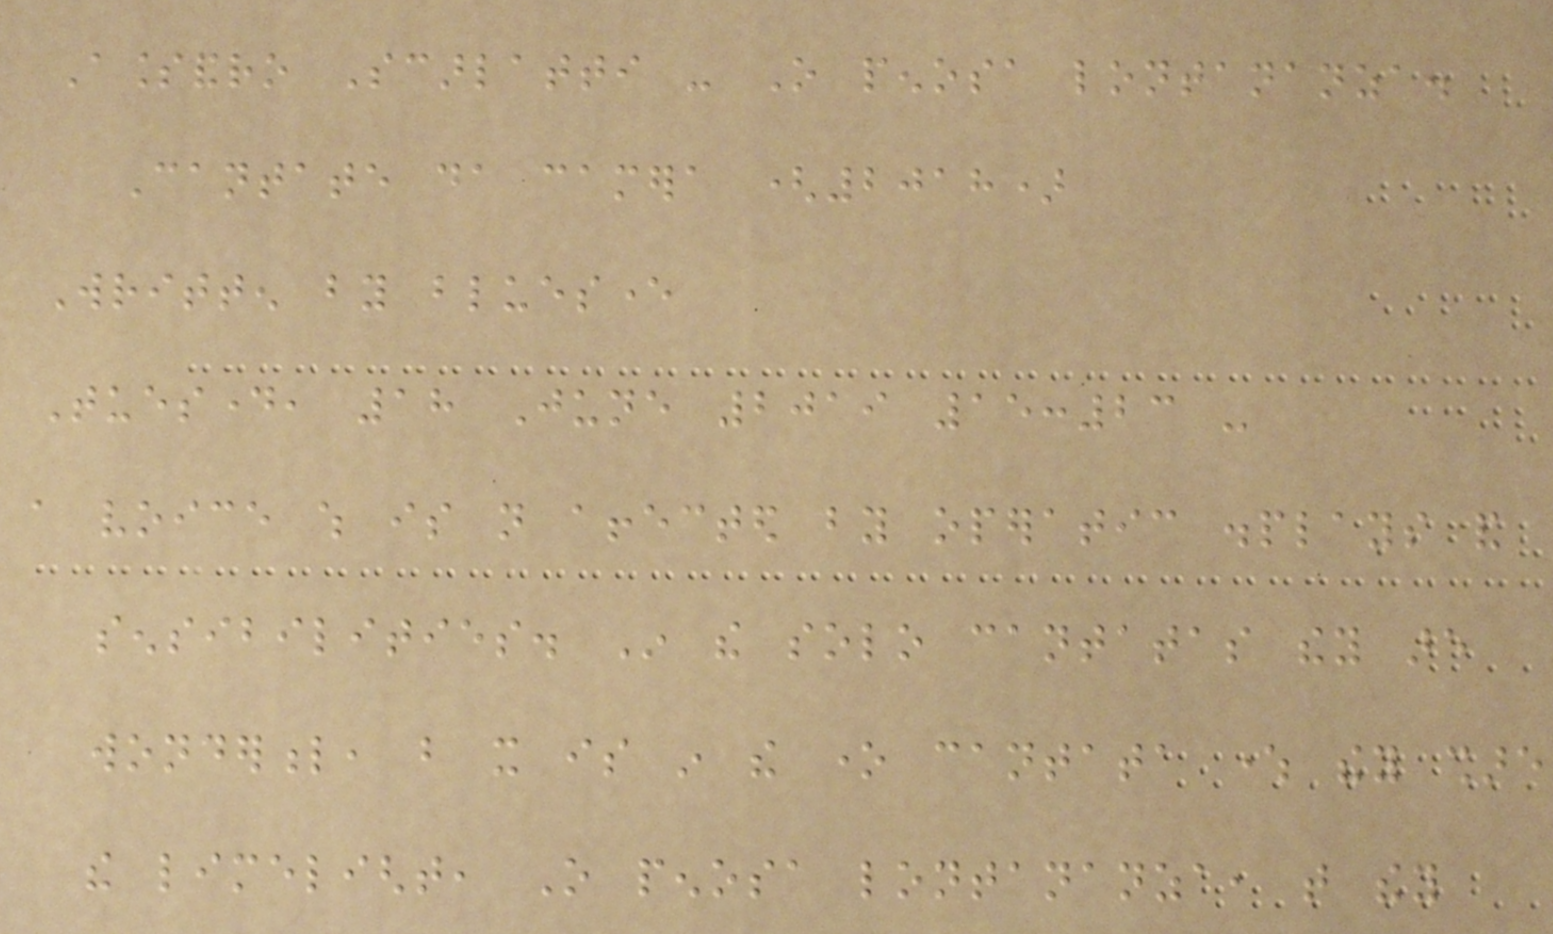Alessandro Scarlatti - O penosa lontananza.
Cantate da camera (2018)
Written by bluesever
Tuesday, 18 June 2019 15:23 -
a voice which is not affected by operatic displays and
sensibilities. In the solo cantatas they are
wonderful, but it is in the one cantata where they share
the limelight, O penosa lontananza, that they
